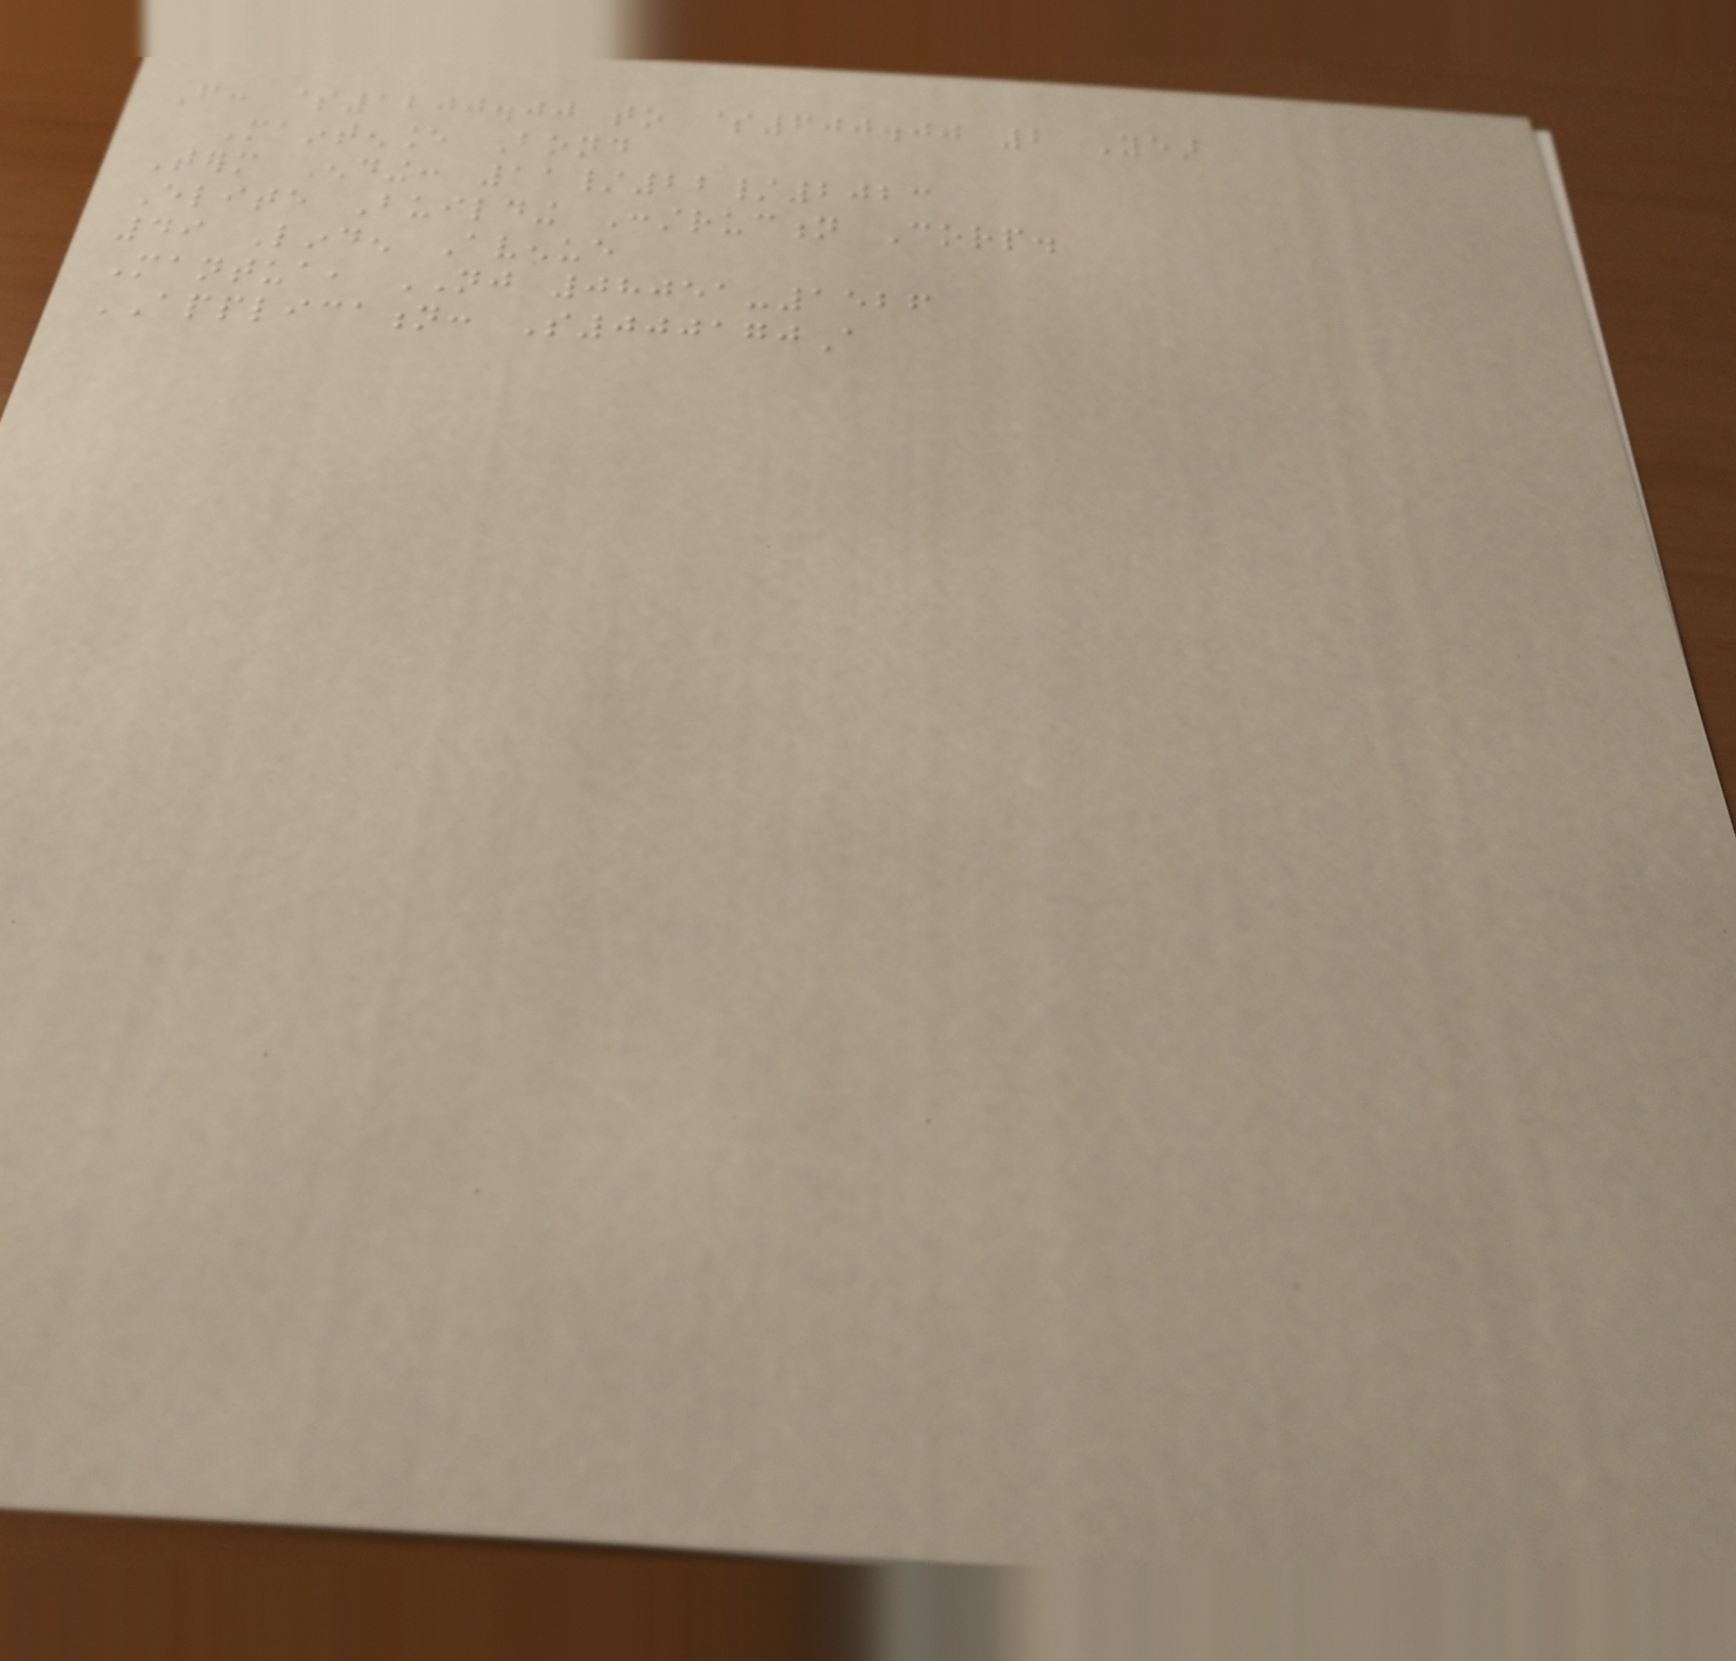From: $1200.00 to $600.00 2 Year
Maintenance Bond
Term Ending: 11/22/2023
Elite Building Construction Corp.
49 Linden Avenue
Mantua, NJ 08051-1526
APPLICATION: S000170A
